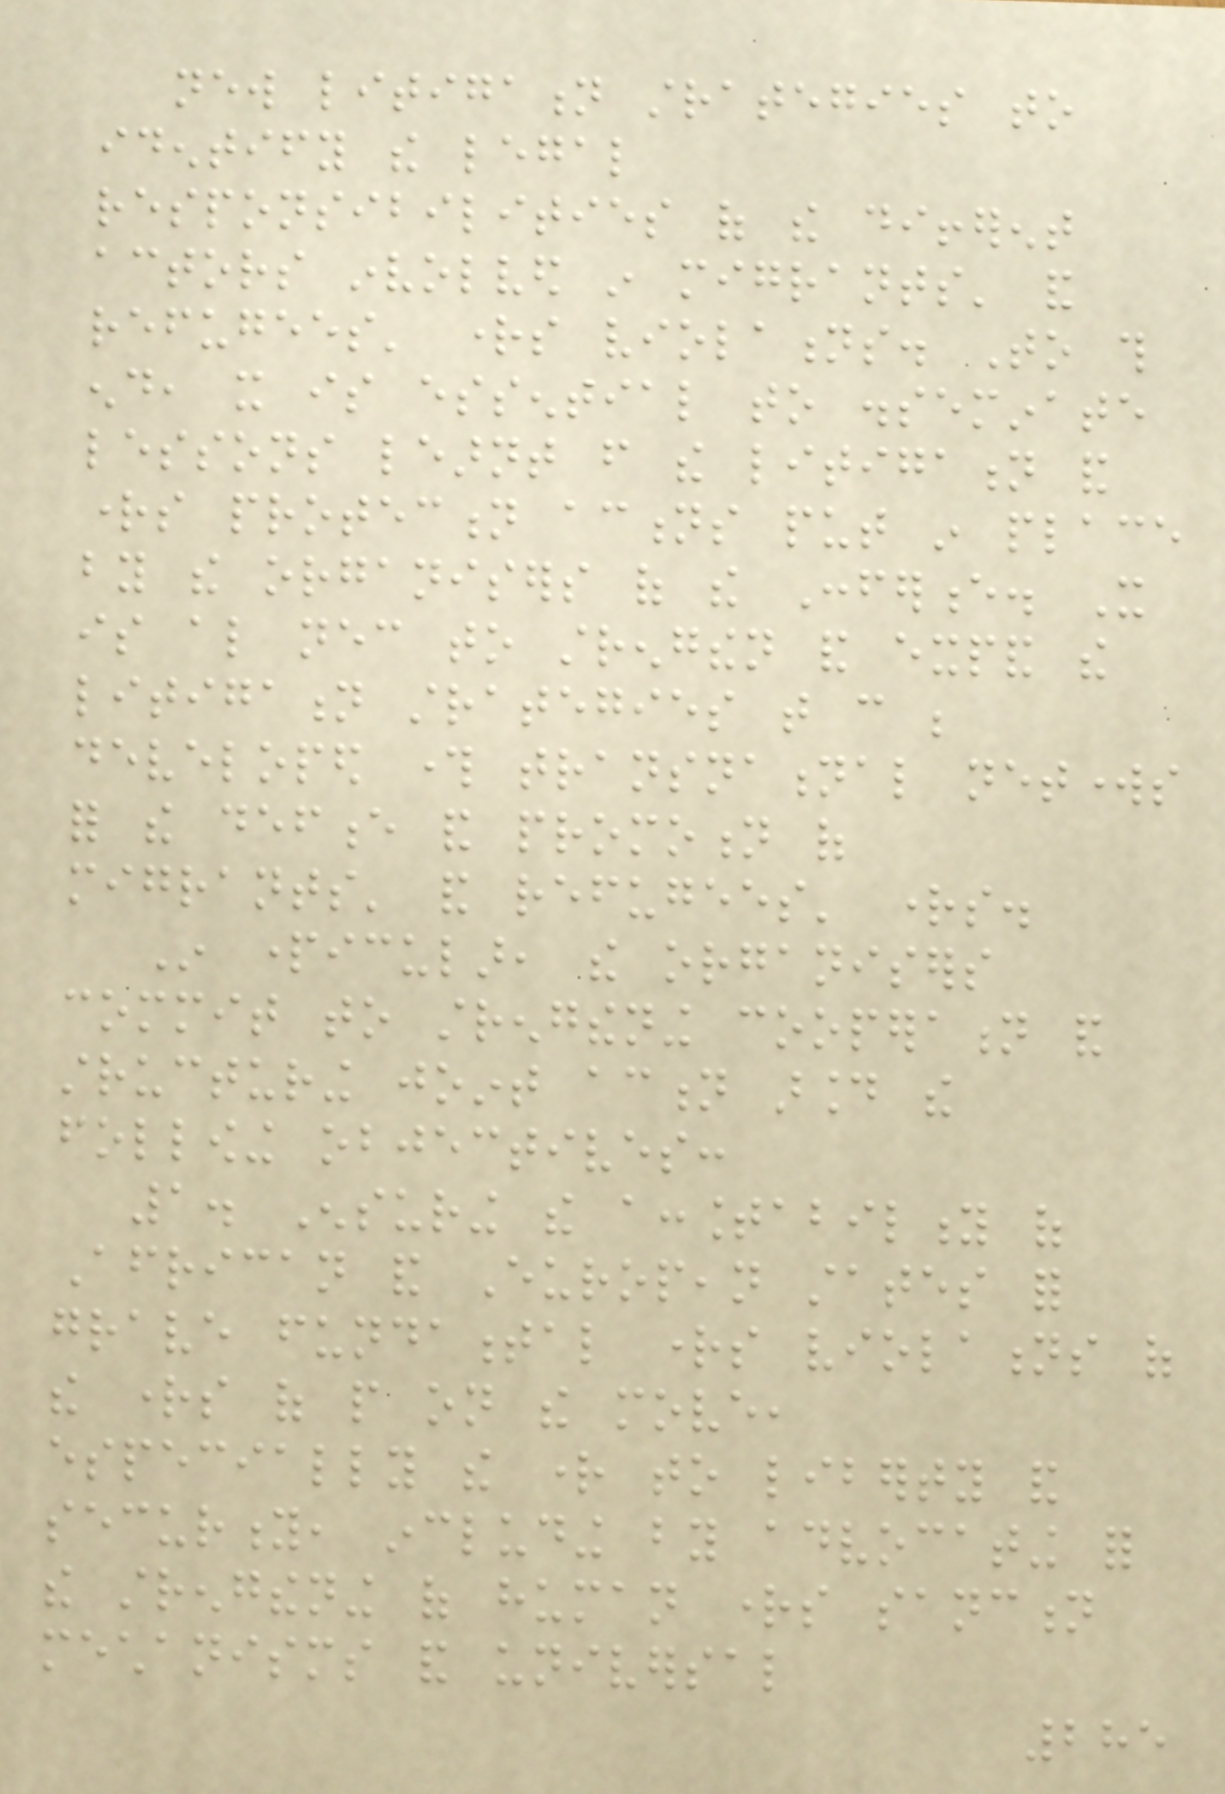new litigation strategies to
identify the legal
responsibilities of the different
actors involved in migrants' and
refugees' rights violations. To this
end, it is essential to disseminate
lessons learnt from the litigation and
rights protection actions put in place
by the organisers of the Conference. It
is also necessary to strengthen and expand the
litigation strategies that can be
developed through transnational networks
for the defence and promotion of
migrants' and refugees' rights.
In particular, the organisers
commit to strengthening cooperation and
structuring joint action around the
following objectives:
1. Ensuring the accountability of
African and European states for
grave fundamental rights violations of
the rights of people on the move,
especially the right to liberty and
security, including by advocating for
the strengthening of human rights sanction
mechanisms and universal
285
